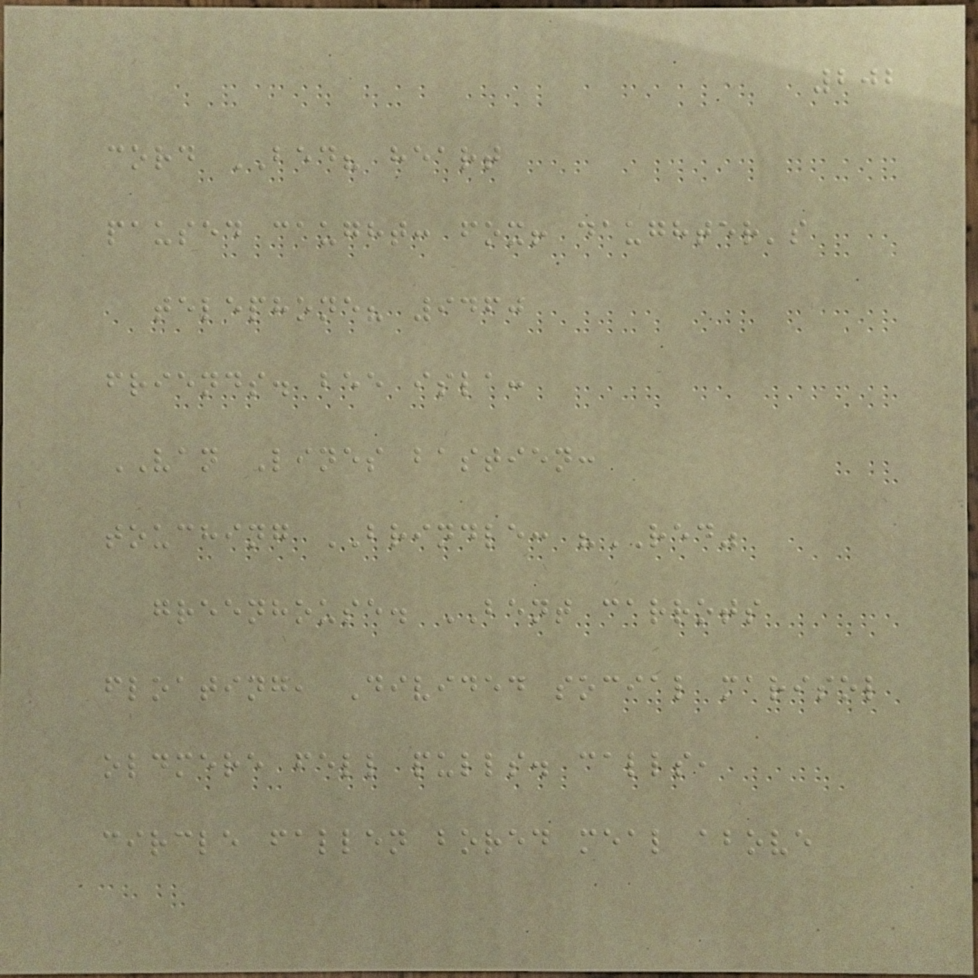202
cord BED? heart
paused caught: fox! daughter's
telephone? 9460
friends. bee isla:
VAN Lines bastien:
touching BRINDLE: "RED"
greenhouse. BENT carrots
floating, Divided social marisol
oldmere fell pulls. calls,
circle fallen bored meal above
